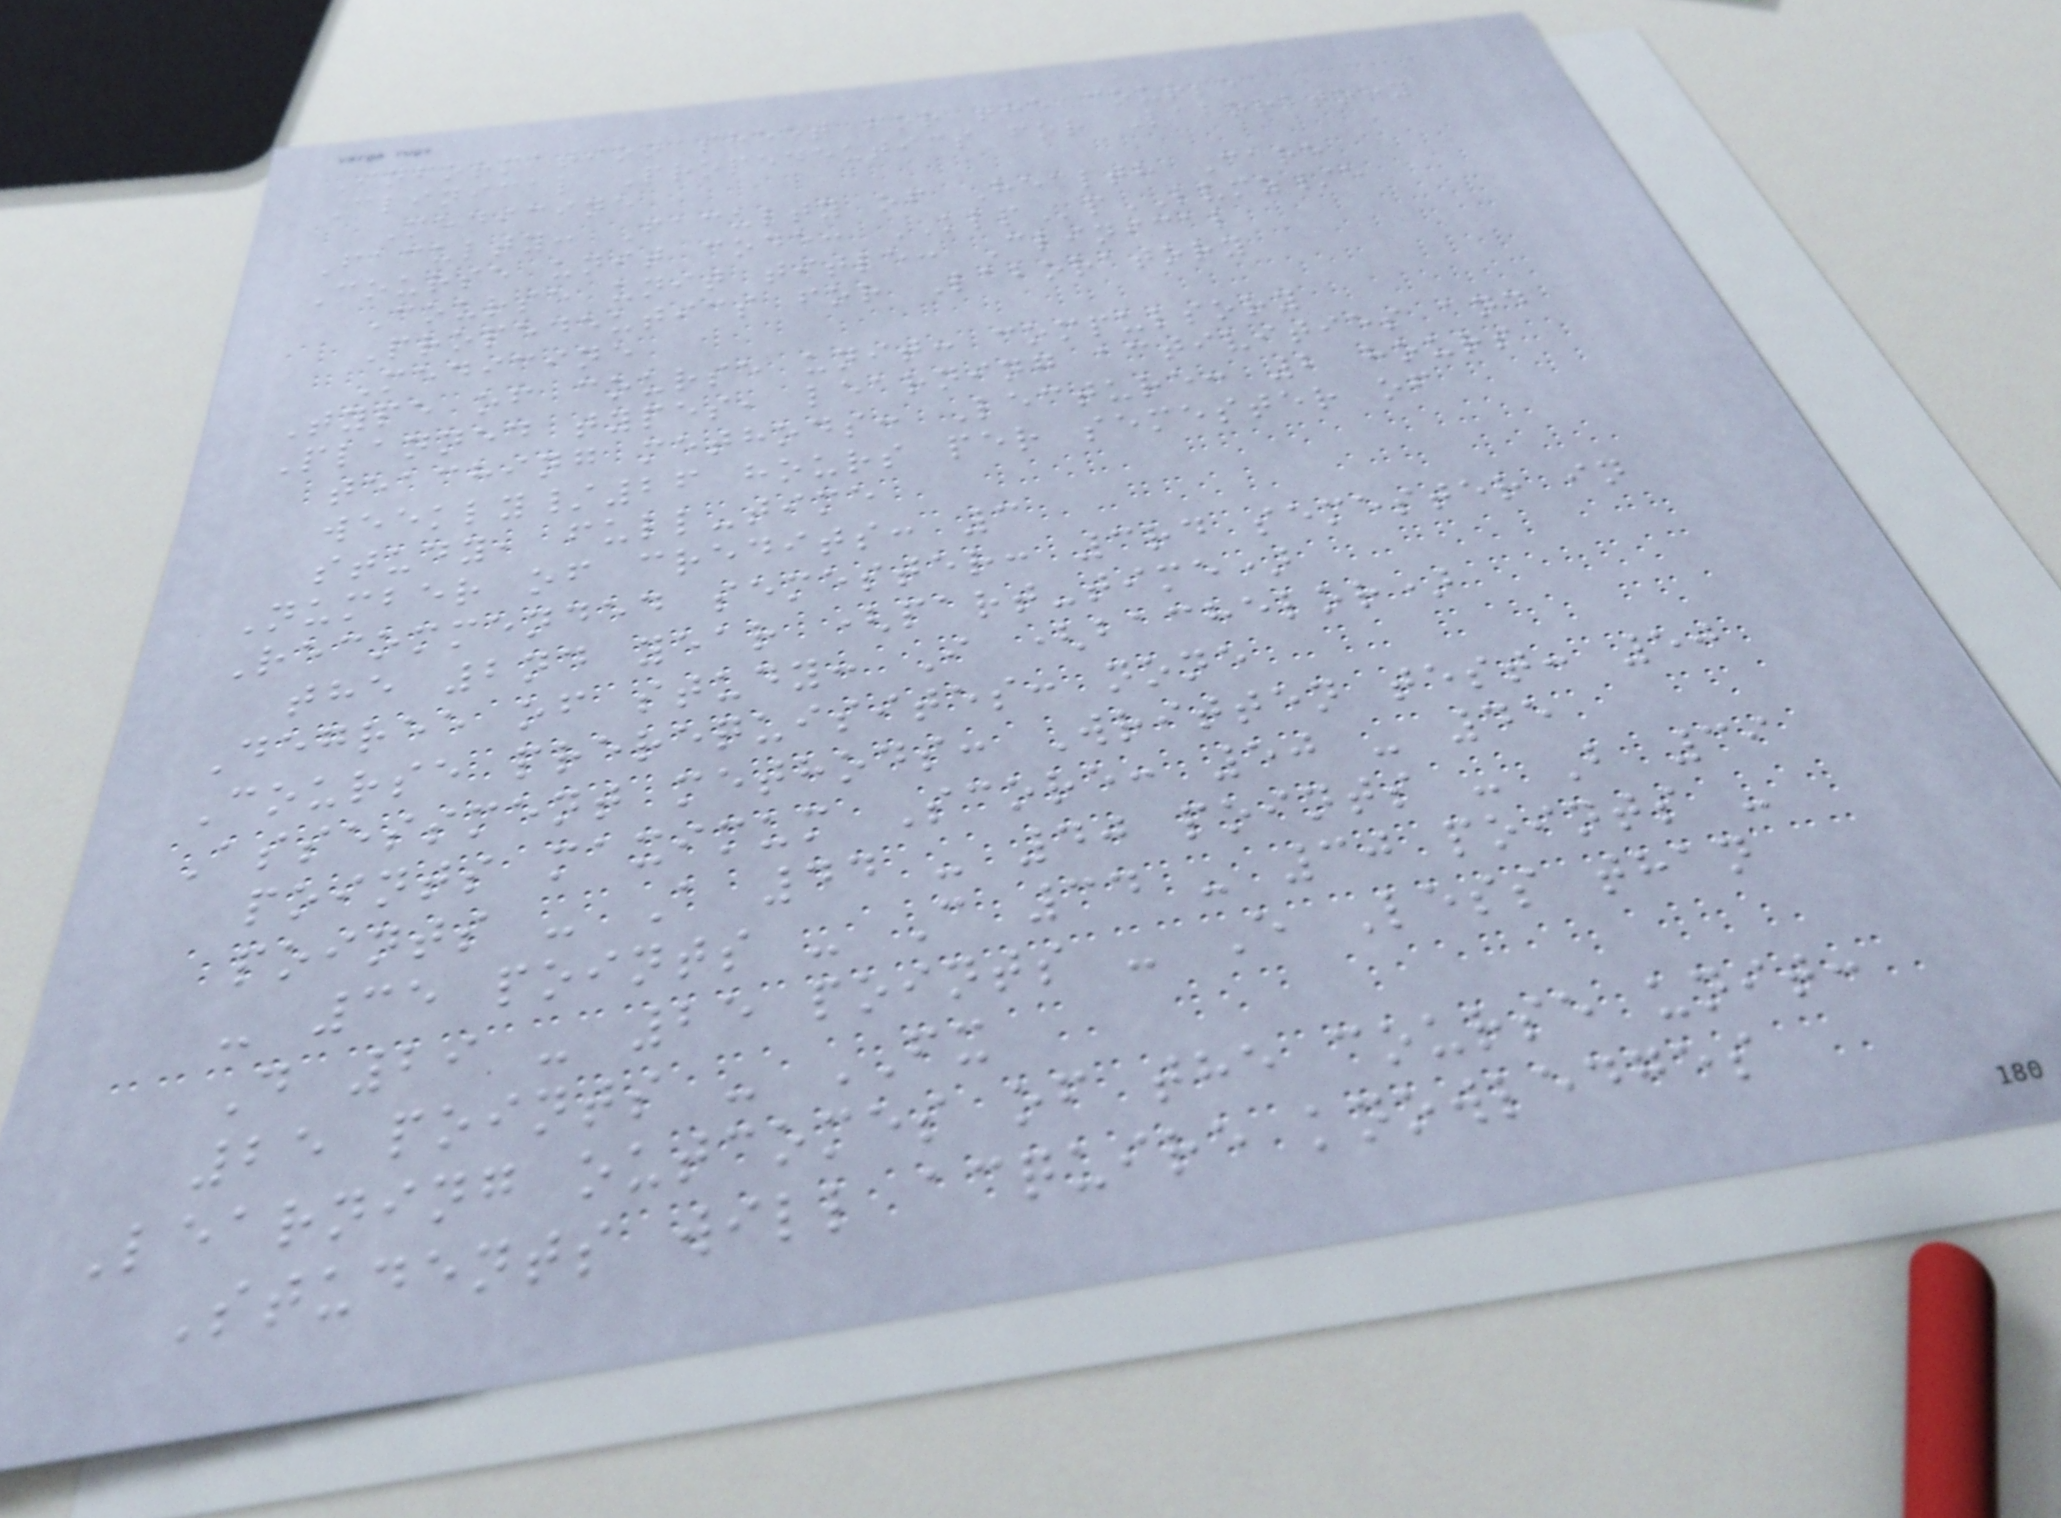Information sheet for the course
Clinical Propedeutics for Laboratory
Medicine
Faculty: Faculty of Health Care
Course unit code: KLPpLVMZ/e
Course unit title: Clinical
Propedeutics for Laboratory
Medicine
Type of course unit: compulsory
Planned types, learning activities and
teaching methods: Lecture: 2 hours
weekly/26 hours per semester of
study, full-time
Number of credits: 3
Recommended semester: 3rd semester in
the 2nd year (part-time)
Degree of study: I (bachelor)
Course prerequisites: none
Assessment methods: Written test: 50
points maximum Score: 50 - 45
points - A 44 - 40 points - B 39
- 35 points - C 34 - 30 points -
D 29 - 25 points - E Less than
25 points - FX
Learning outcomes of the course unit:
Students will acquire knowledges
